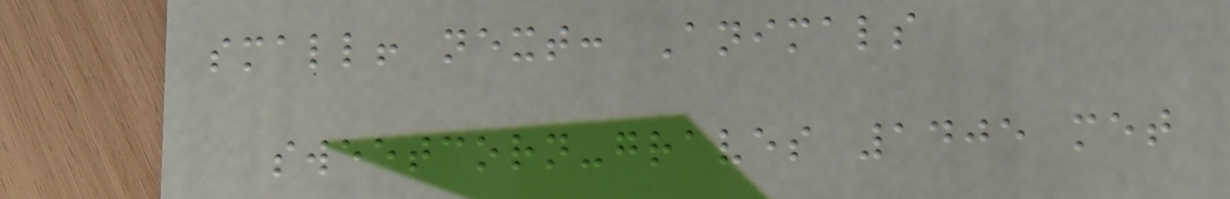small! next: Animals
sweetcorn-graves 1405 met
